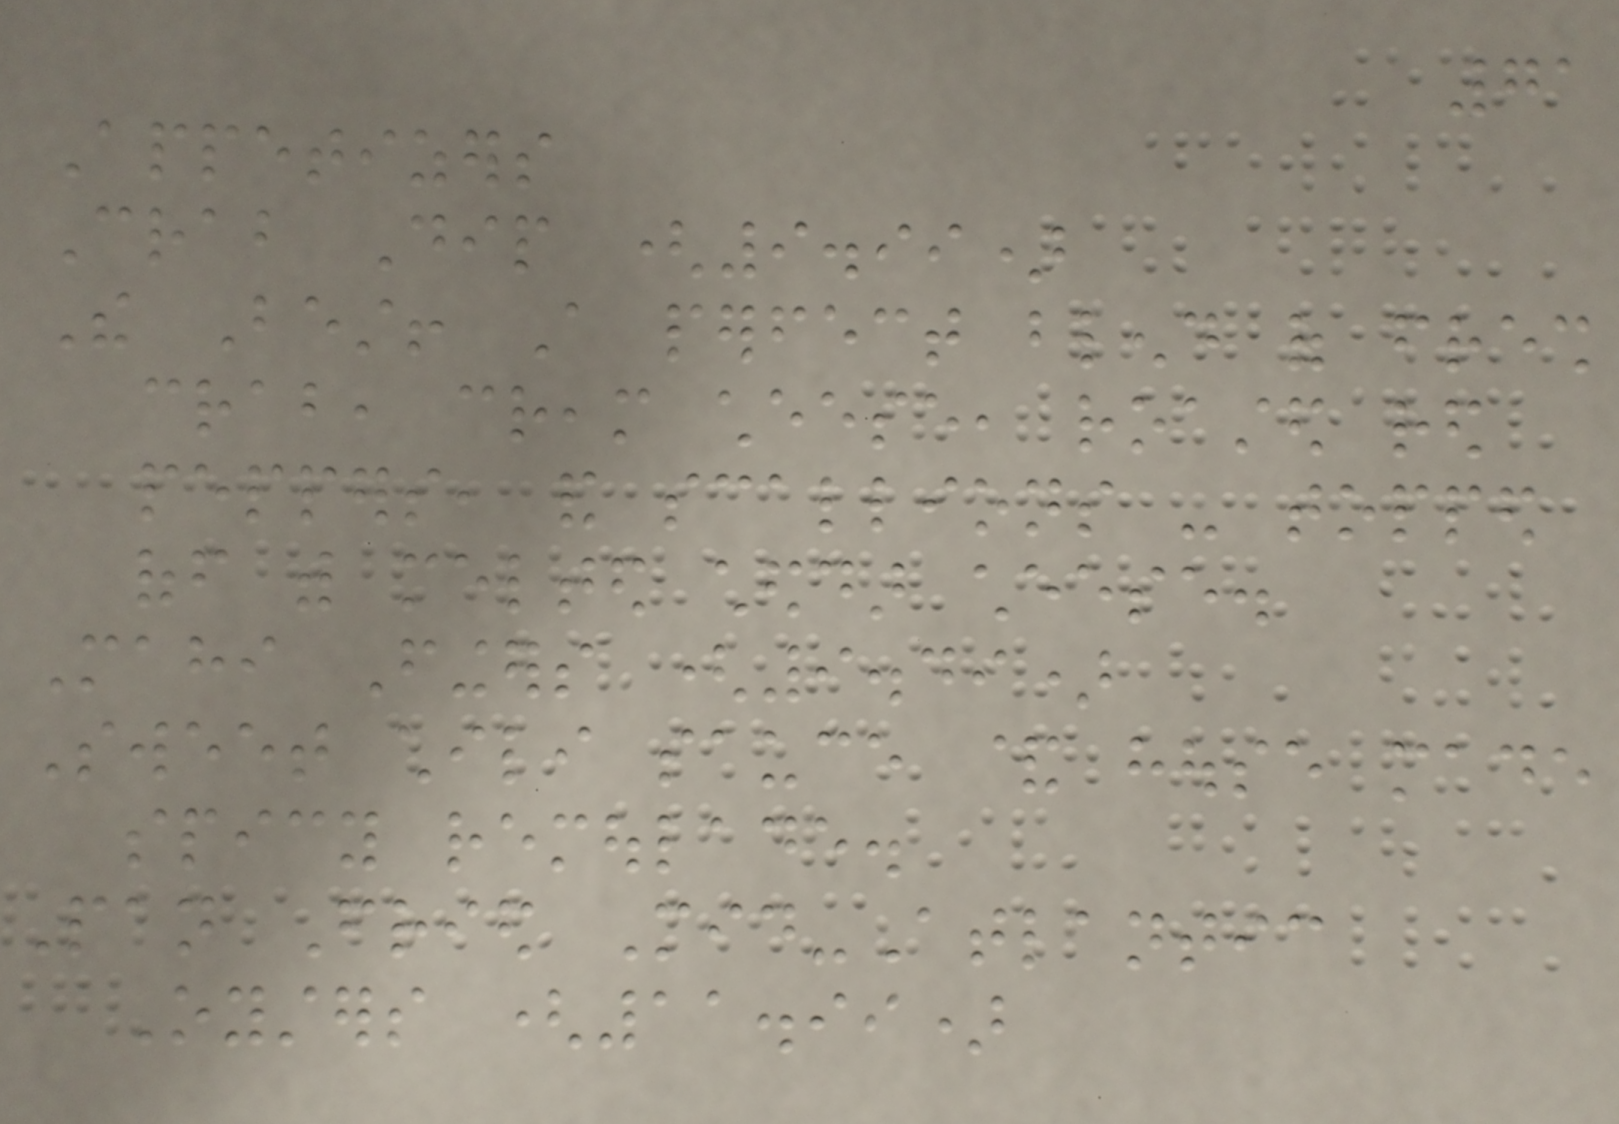71
Appetizers
Crab Dip (9.99)
The Best! A perfect blend of fresh
crab, cream cheese, roasted red
peppers, and scallions - topped
off with melted cheddar cheese.
Mahi Fingers (9.49)
Sweet chili sauce & house made
spicy remoulade.
Pan Fried Mid-Atlantic
Oysters (11.99)
